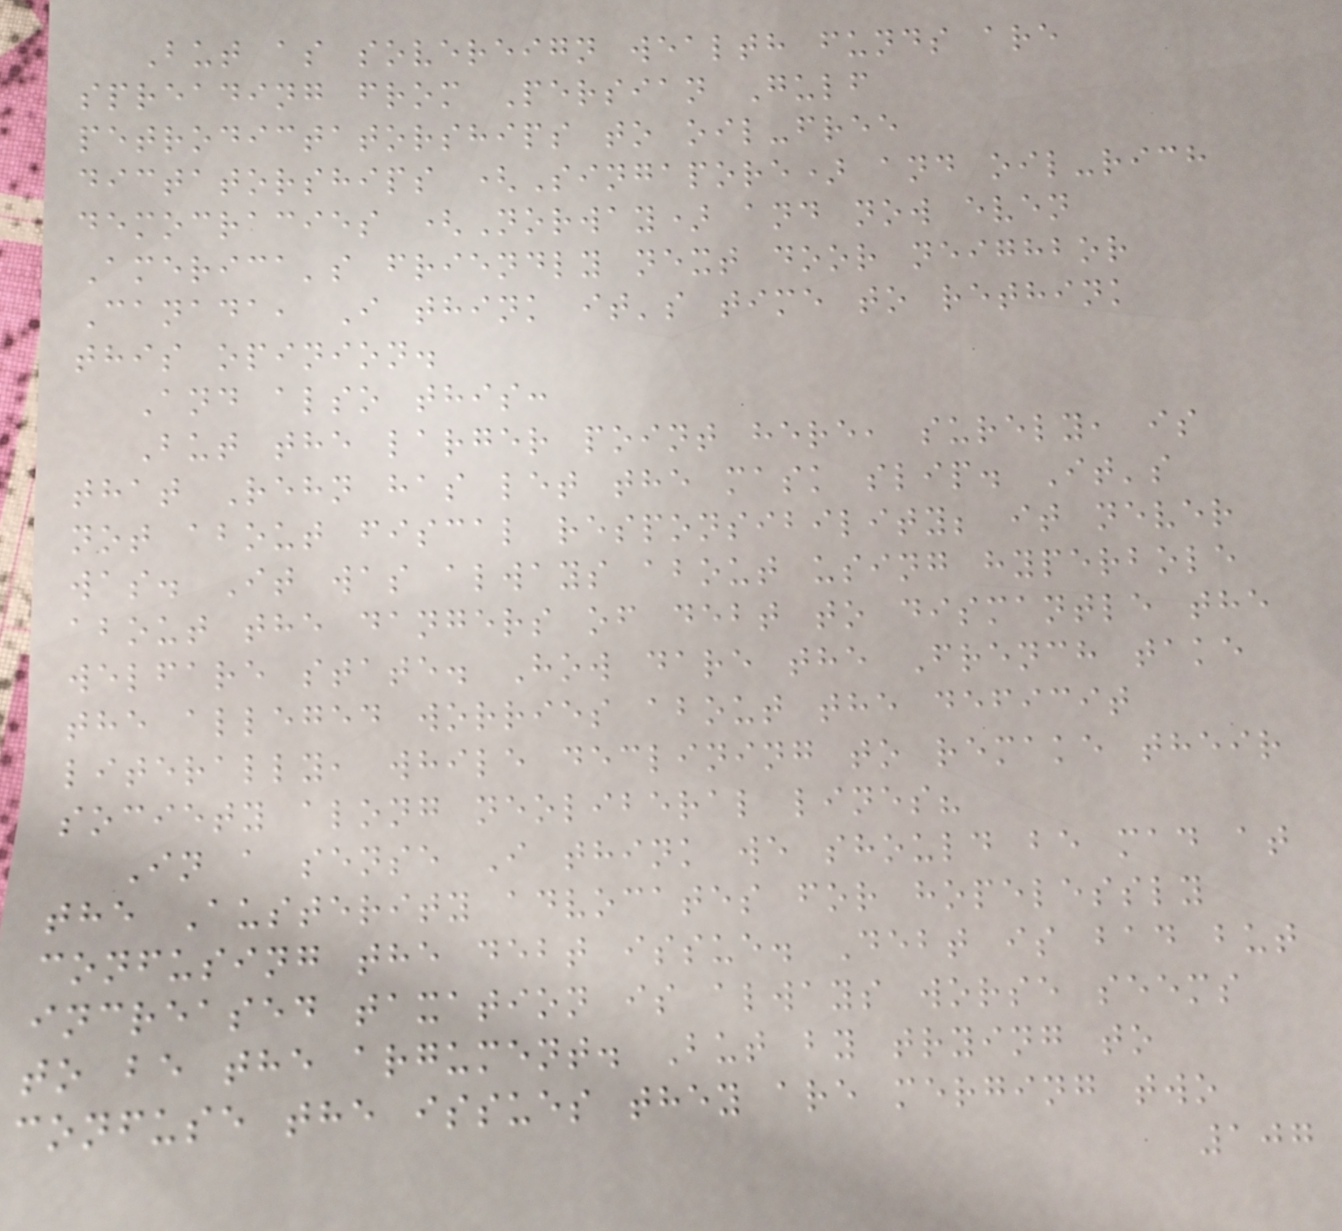But as sovereign wealth funds are
spreading from Persian Gulf
petrodictatorships to oil-free
dictatorships (Singapore) and oil-rich
democracies (Norway) and now even
America's friendly next door neighbor
Canada, I think it's time to rethink
this opinion.
And also this:
But the larger point here, surely, is
that Rehn has let the mask slip. It's
not about fiscal responsibility; it never
was. It was always about using hyperbole
about the dangers of debt to dismantle the
welfare state. How dare the French take
the alleged worries about the deficit
literally, while declining to remake their
society along neoliberal lines?
In a sense I think we should be mad at
the Austerity advocates for hopelessly
confusing the debt issue. Debt is bad but
increased taxation is always worse seems
to be the argument. But by trying to
confuse the issues they are merging two
107
